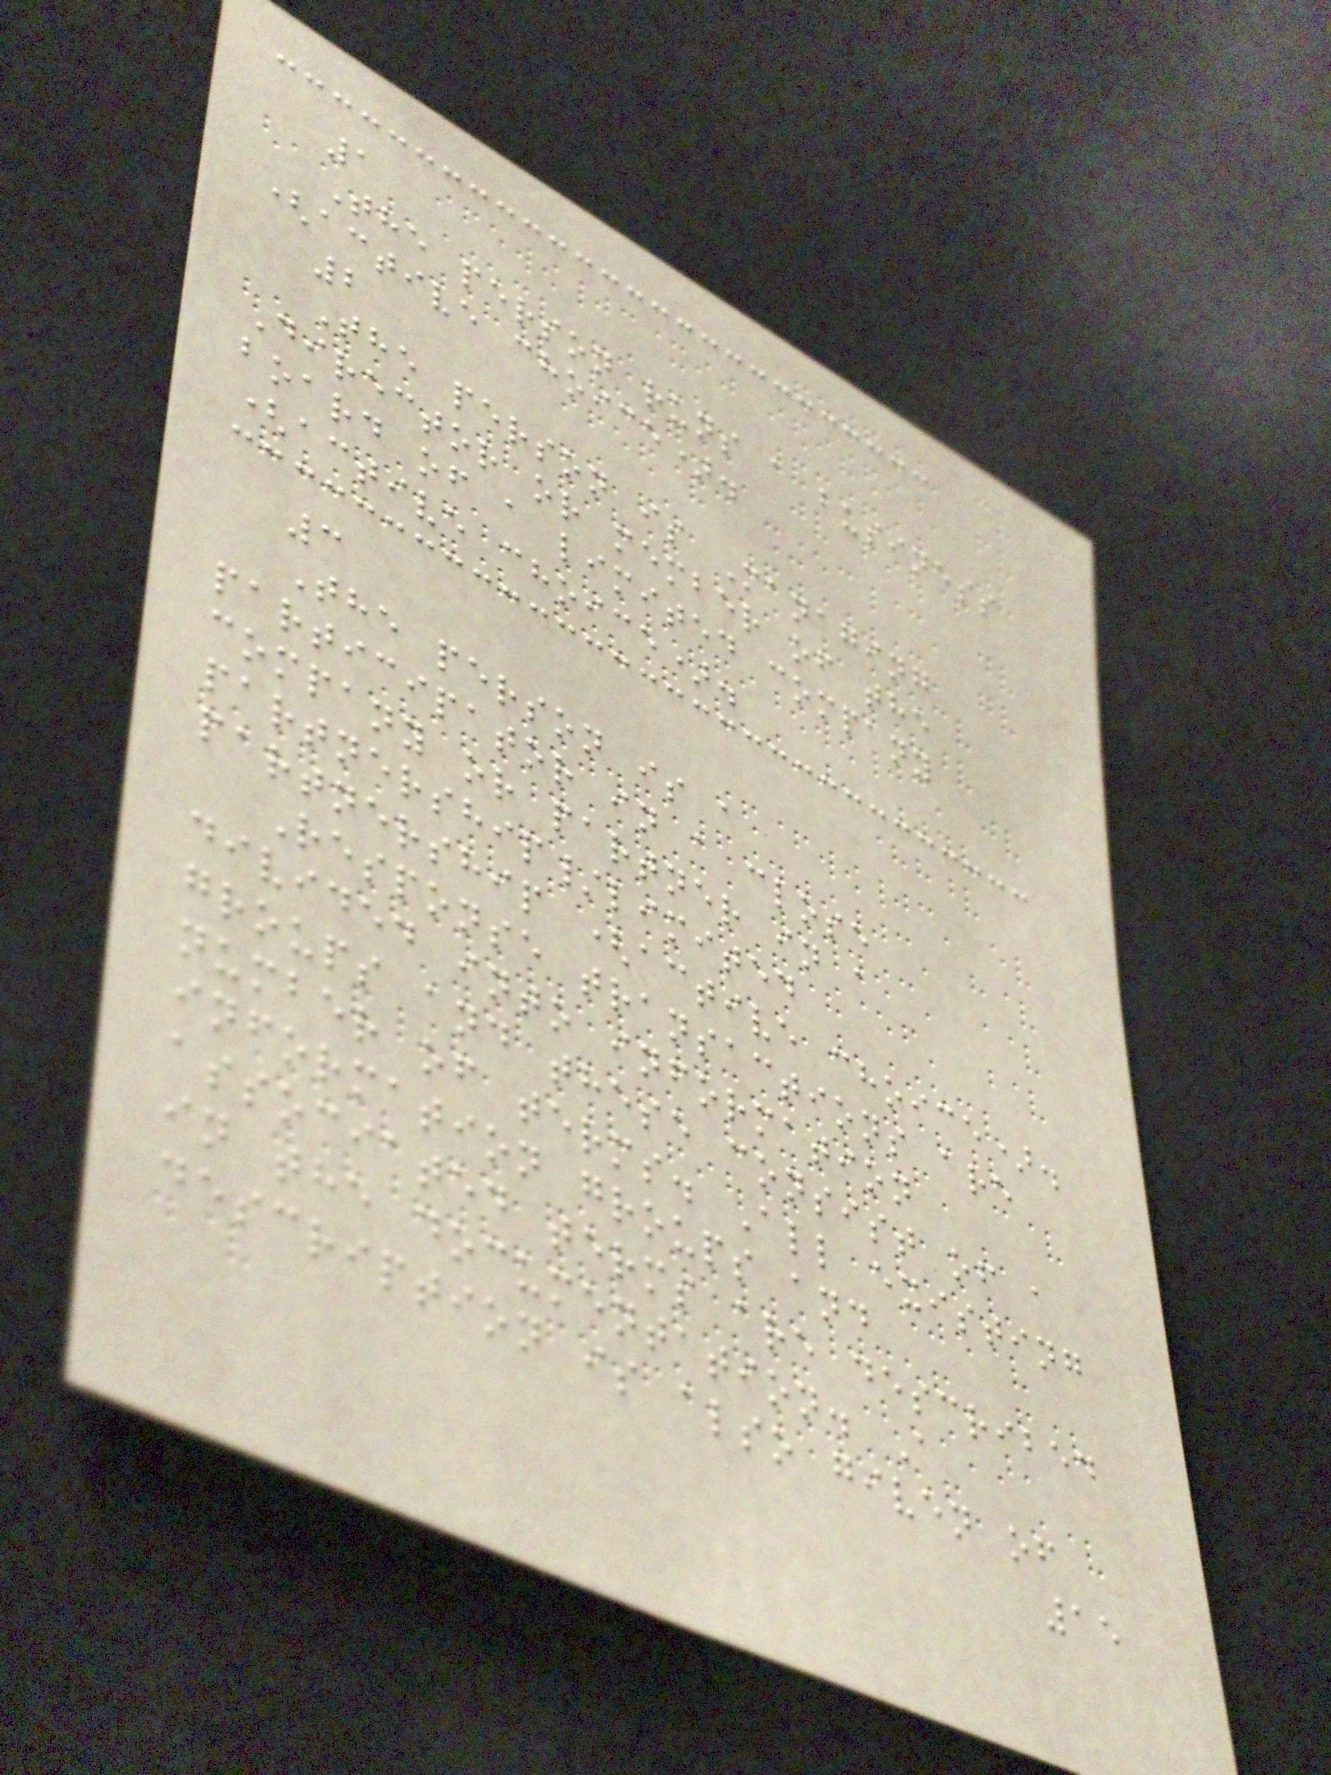1
The person runs a business
(active choice).
2
The person is Managing
Director or member of the
board of a limited company
(active choice).
3
The person is a
participator in a close
company or partner in a
partnership/limited
partnership (active choice).
Response transactions are
divided into information
groups and these consist of a
number of terms. All existing
information groups and
associated terms are described
in the documentation. A
description is also given of
15
